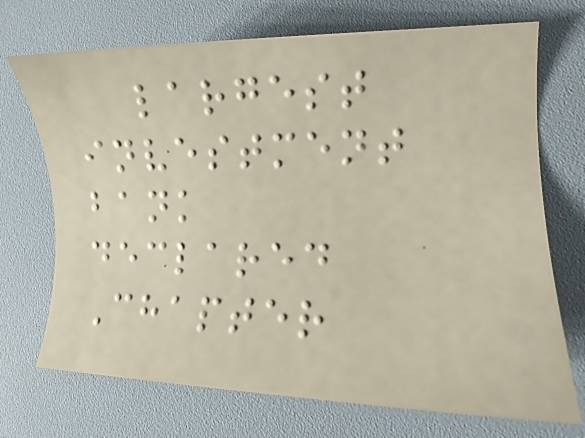largest
investment
bank
declared
Chapter
